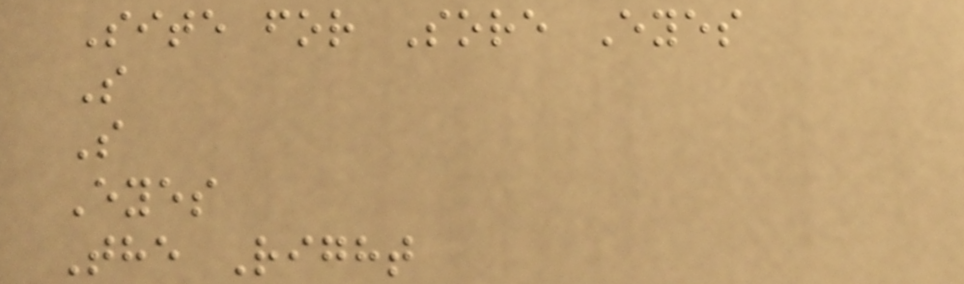Site for Sore Eyes
S
S
Eyes
The Right
